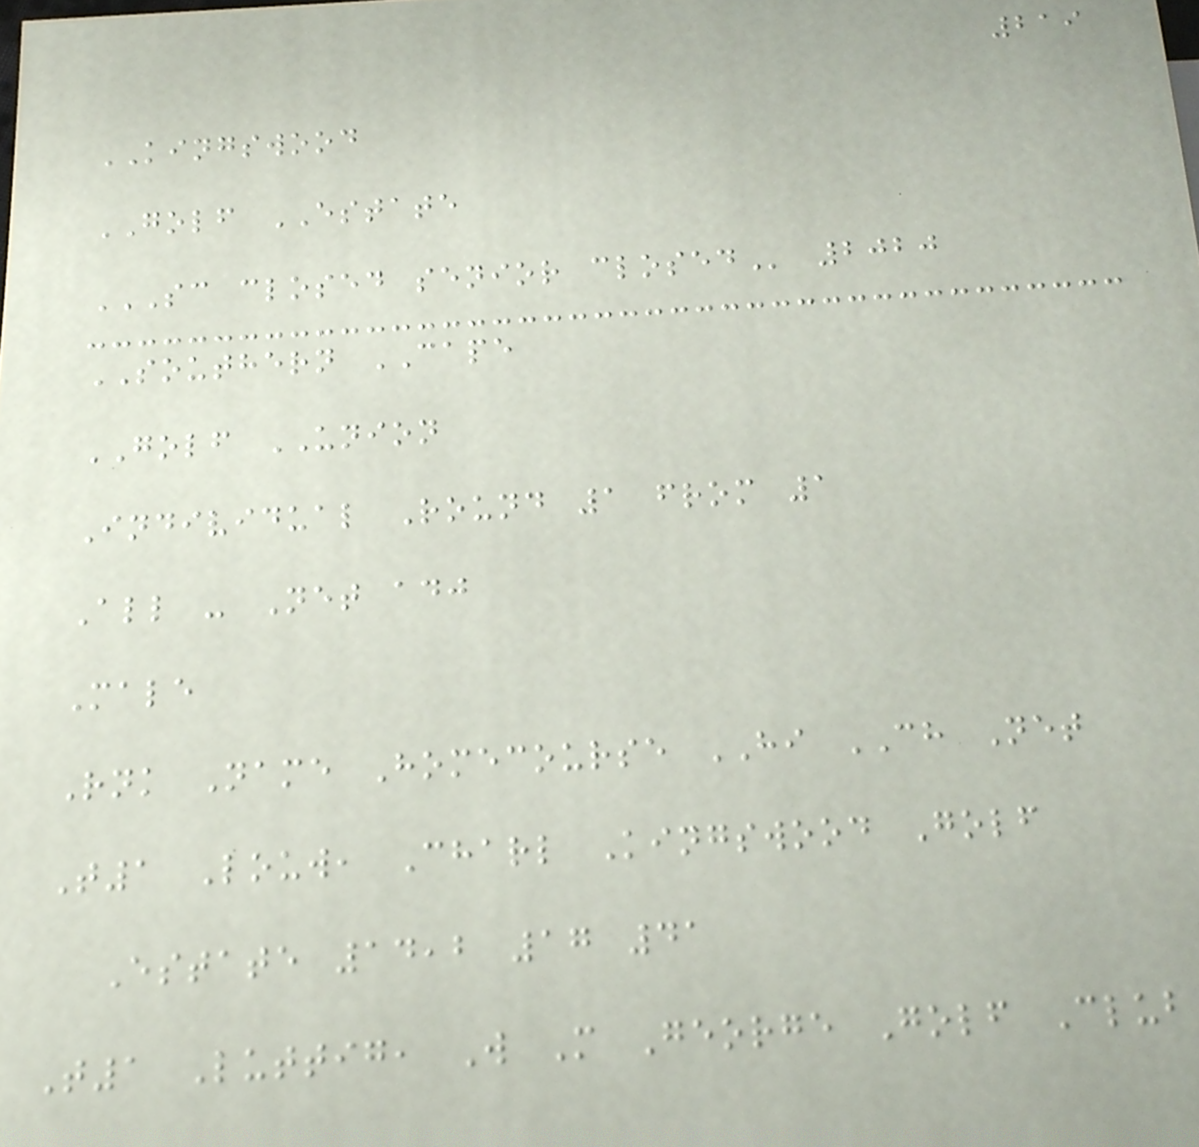219
KINGSWOOD
GOLF ESTATE
SC CLOSED SENIOR CLOSED 2020
SOUTHERN CAPE
GOLF UNION
Individual Round 1 from 1
All - Net adj
Male
Rnk Name Homecourse HI CH Net
T1 Louw, Charl Kingswood Golf
Estate 14,2 17 41
T1 Luttig, W M George Golf Club
